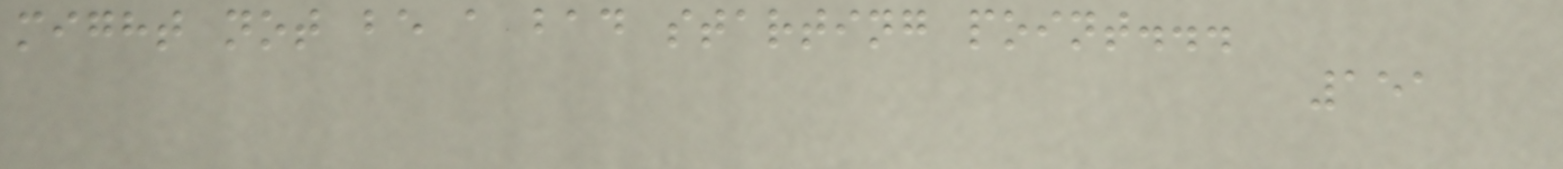might not be a bad starting point...
151
